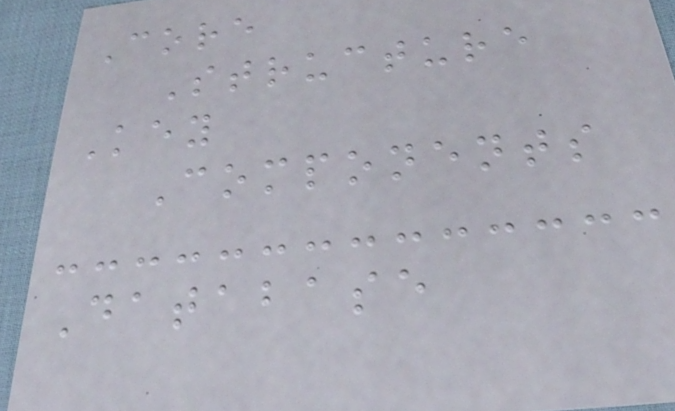Core
Structure
Key
Components
Database
